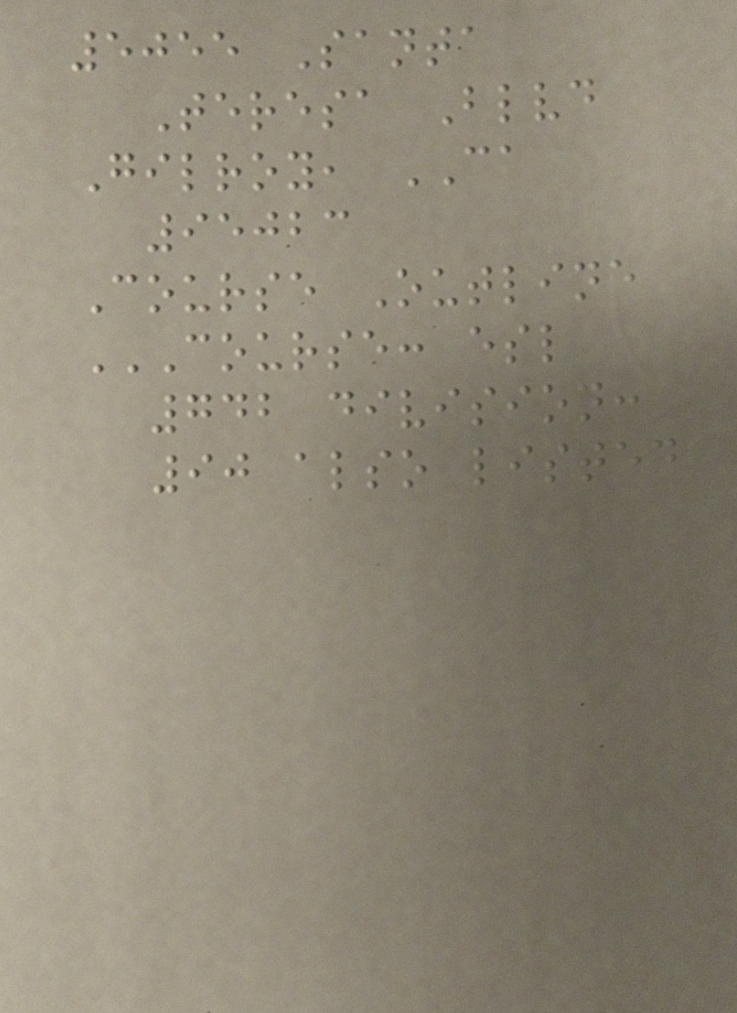5055 Santa
Teresa Blvd
Gilroy, CA
95023
Course Outline
COURSE: ESL
742 DIVISION:
90 ALSO LISTED
